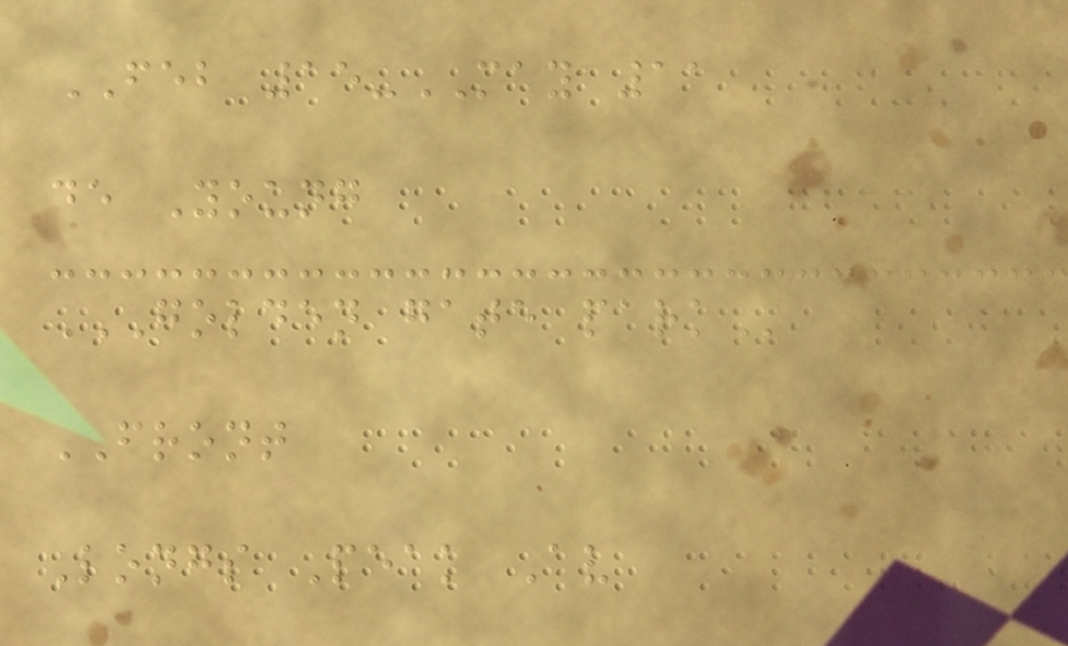FEB 15-MAY 11
de Young
GOLDEN GATE PARK
FRONT
Longs Peak Av
